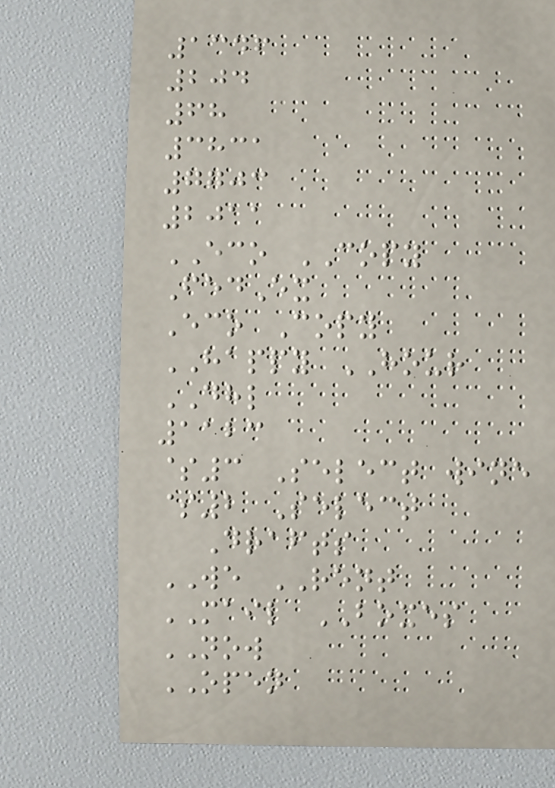1346
204
68
3831
7703
2011
ECO COPY
FedEx
Eco Copy
HAPPY HOUR
DHL
1123
$3 Select wine
$2 Select
Drafts
WE RENT
MAIL BOXES
NOW
OPEN
